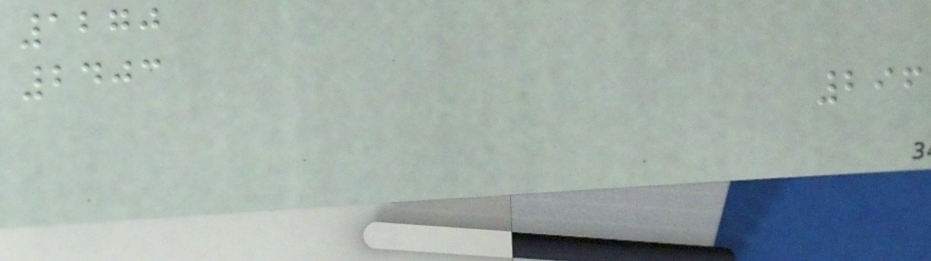1270
2403
296
